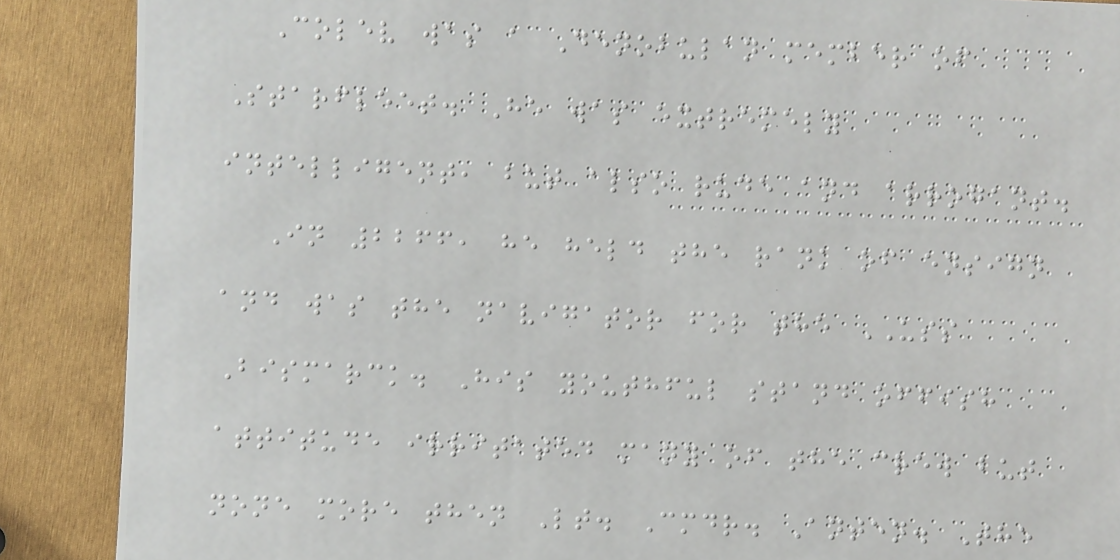Colev was a Denobulan member of
Starfleet. He was extremely
intelligent, but also rude and arrogant.
In 2266, he held the rank of ensign
and was the navigator for the USS
Bismarck. His youthful stand offish
attitude irritated many of the crew but
none more then Lt. Cmdr. Anten. The
